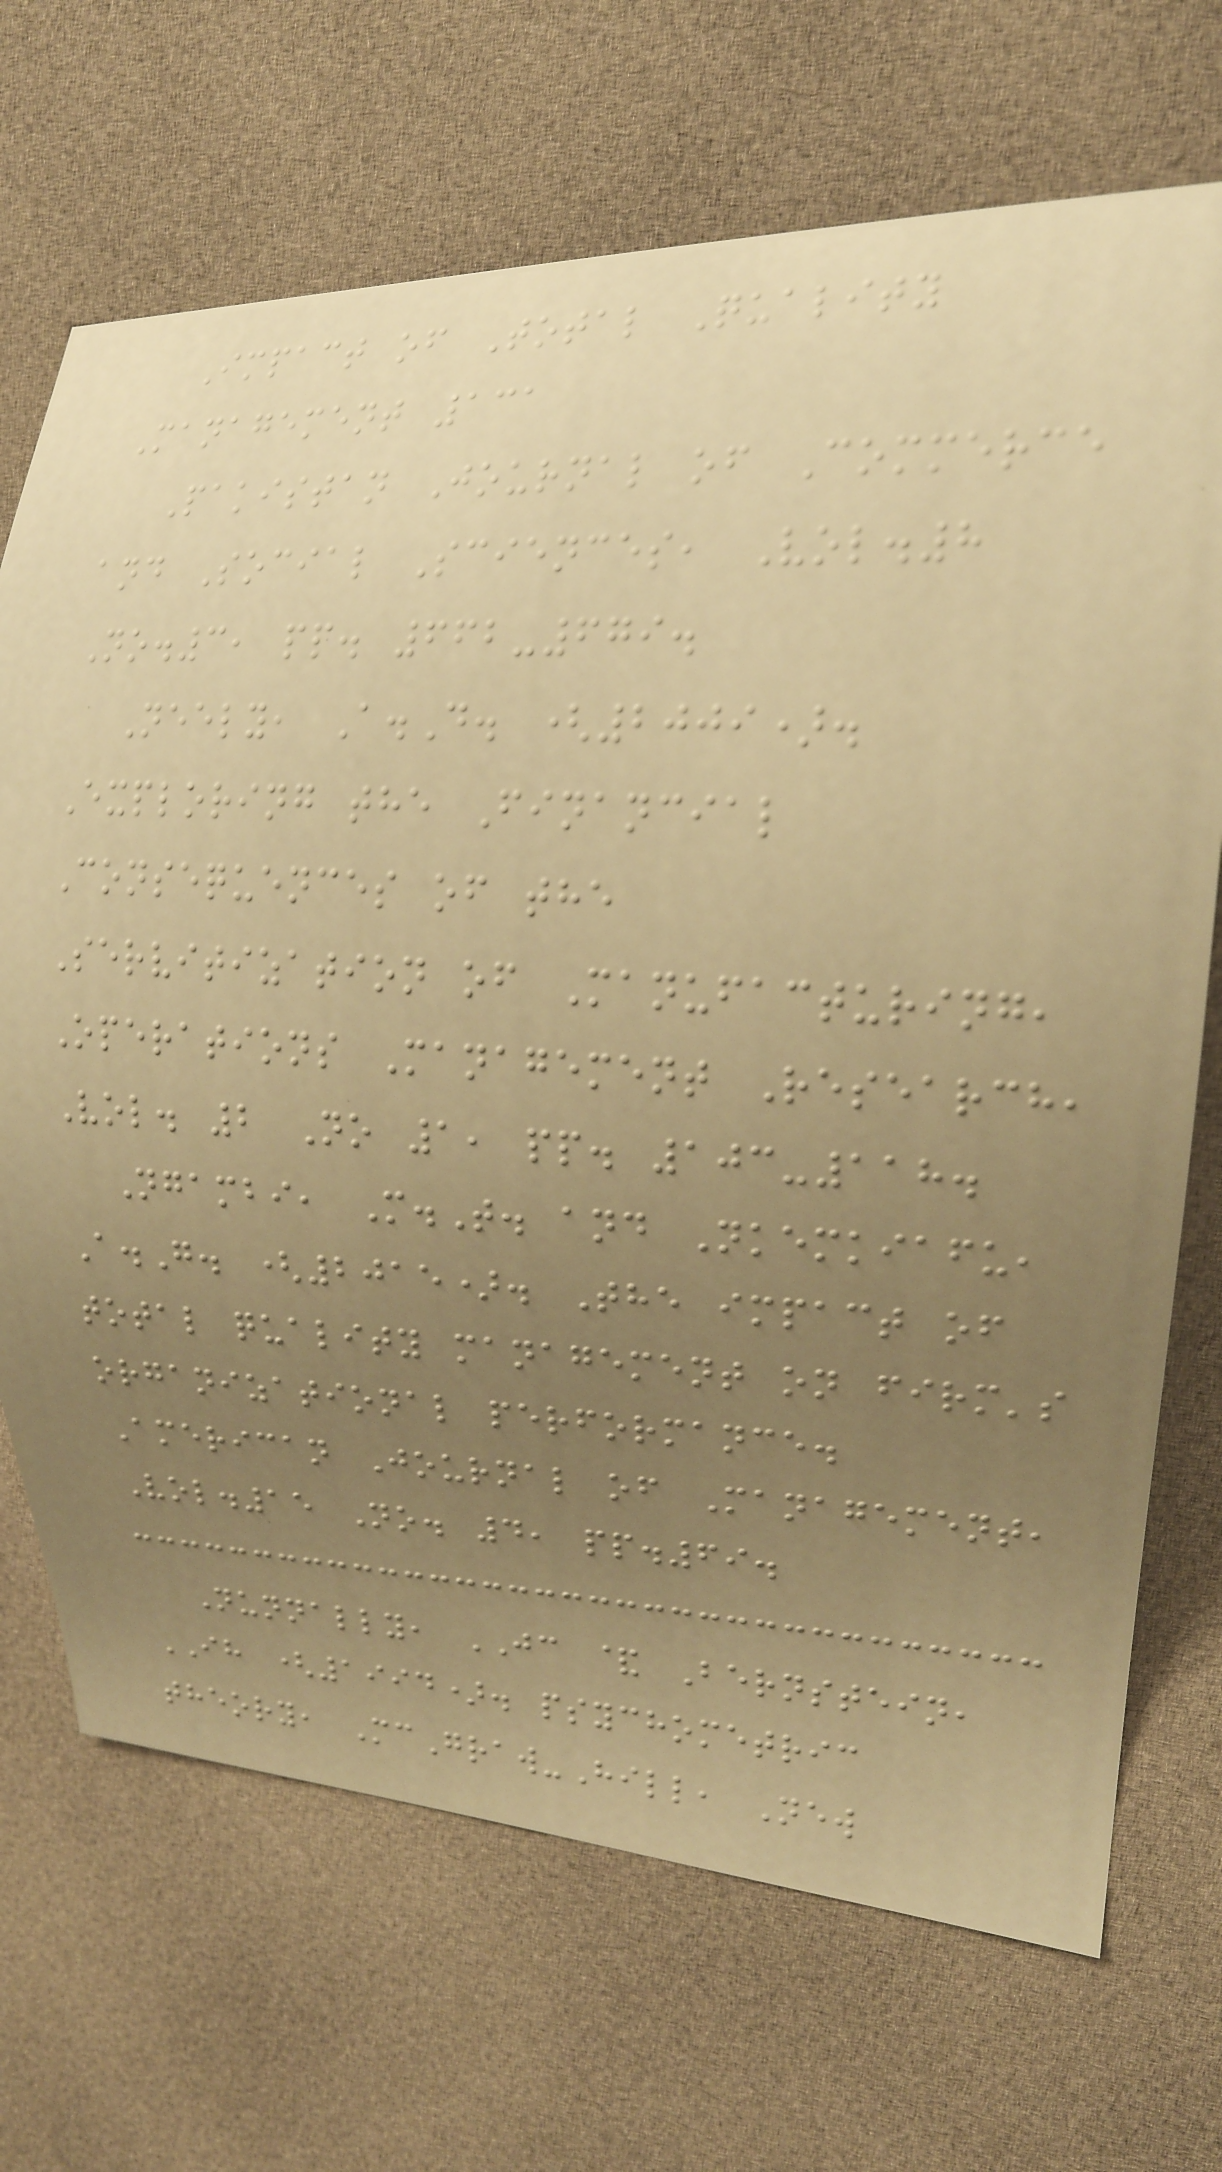Impact of Total Quality
Management 131
Pakistan Journal of Commerce
and Social Sciences, Vol.8
No.3, pp. 662-679.
Neely, A.D. (2009).
Exploring the Financial
Consequences of the
Servitization of Manufacturing,
Operations Management Research,
Vol. 2 No 1, pp. 103-118.
Ngambi, M.T. and Nkemkiafu,
A.G. (2015). The impact of
total quality management on firm's
organizational performance.
American Journal of Management,
Vol.15 No. 4, pp.69.
Nunnally, JC & Bernstein,
IH (1994). psychometric
theory, McGraw-Hill, New
